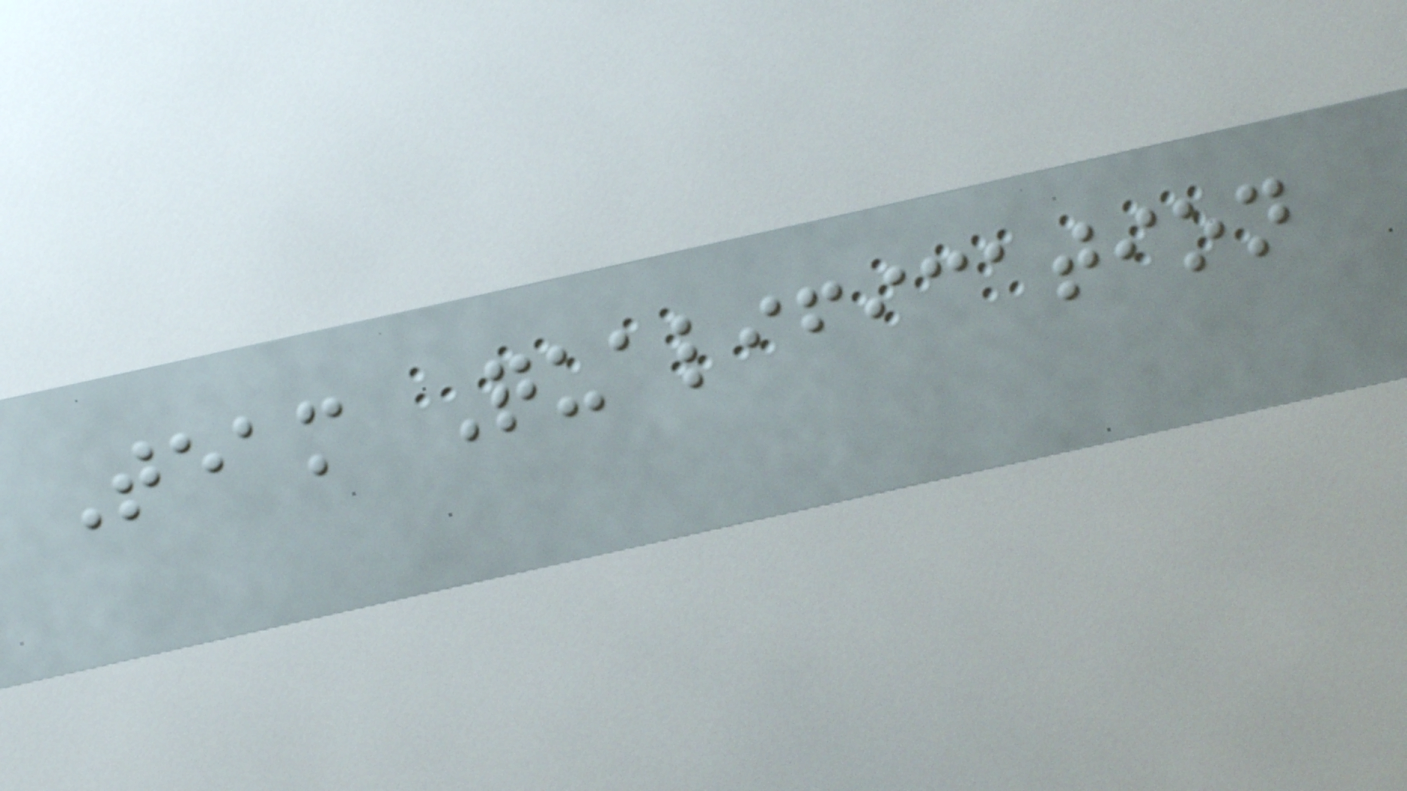Team Qualification
